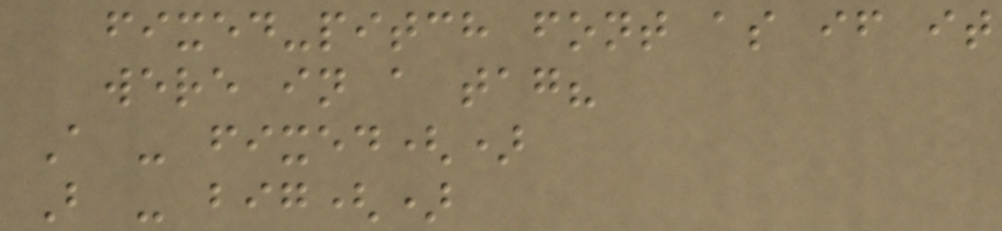fixed-pitch font as if it
were in a tag?
A - fixed()
B - big()
